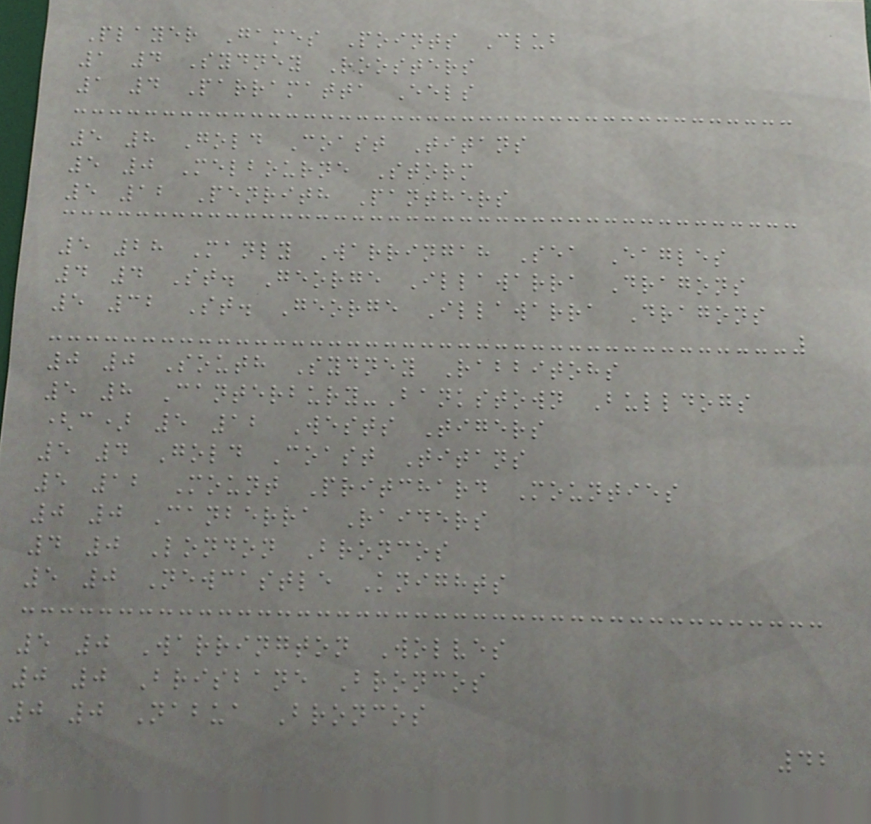Player Games Points Club
1 4 Sydney Roosters
1 4 Parramatta Eels
5 8 Gold Coast Titans
5 0 Melbourne Storm
5 12 Penrith Panthers
5 28 Manly Warringah Sea Eagles
4 4 St. George Illawarra Dragons
5 32 St. George Illawarra Dragons
0 0 South Sydney Rabbitohs
5 8 Canterbury-Bankstown Bulldogs
(c) 5 12 Wests Tigers
5 4 Gold Coast Titans
5 12 Mount Pritchard Mounties
0 0 Canberra Raiders
4 0 London Broncos
5 0 Newcastle Knights
5 0 Warrington Wolves
0 0 Brisbane Broncos
0 0 Nabua Broncos
42
